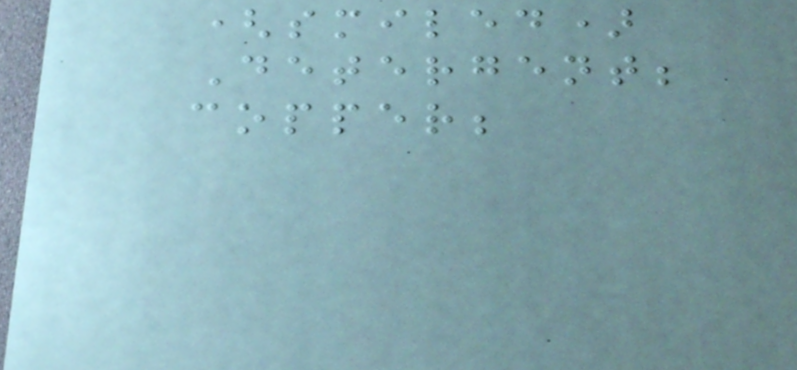(smiled)
Detergent;
copper;
